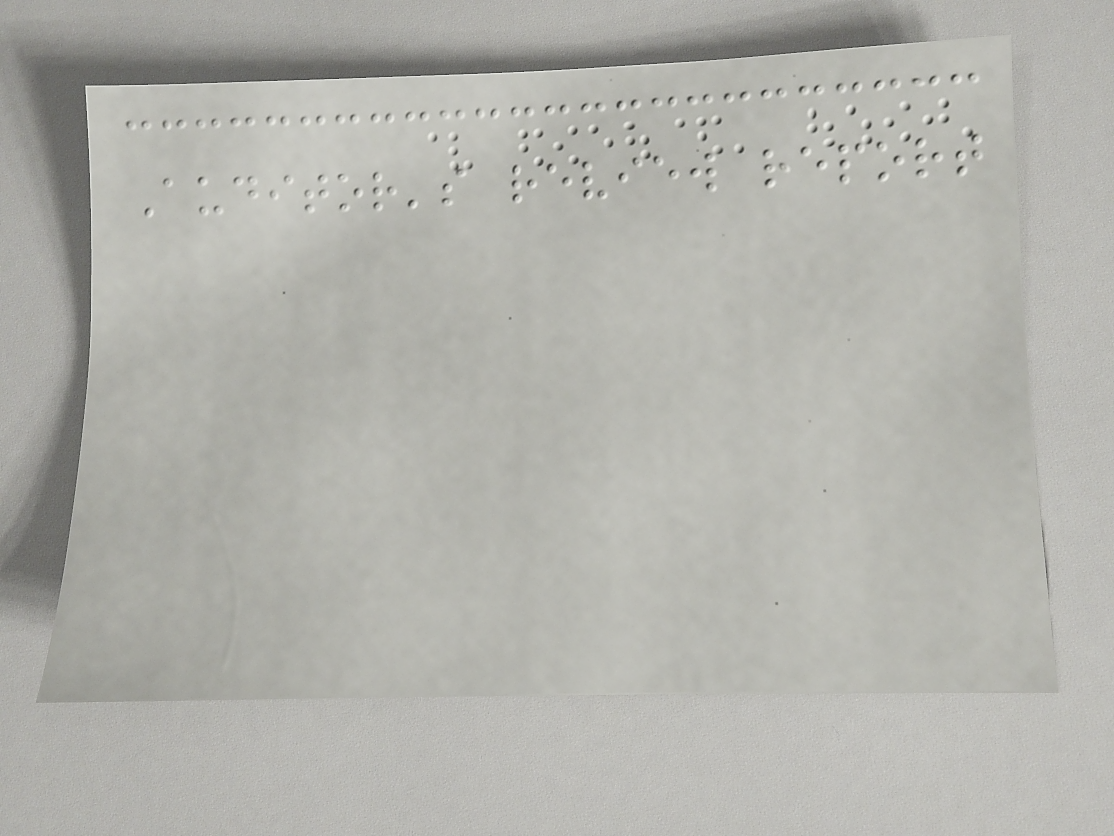Auditor's review report
